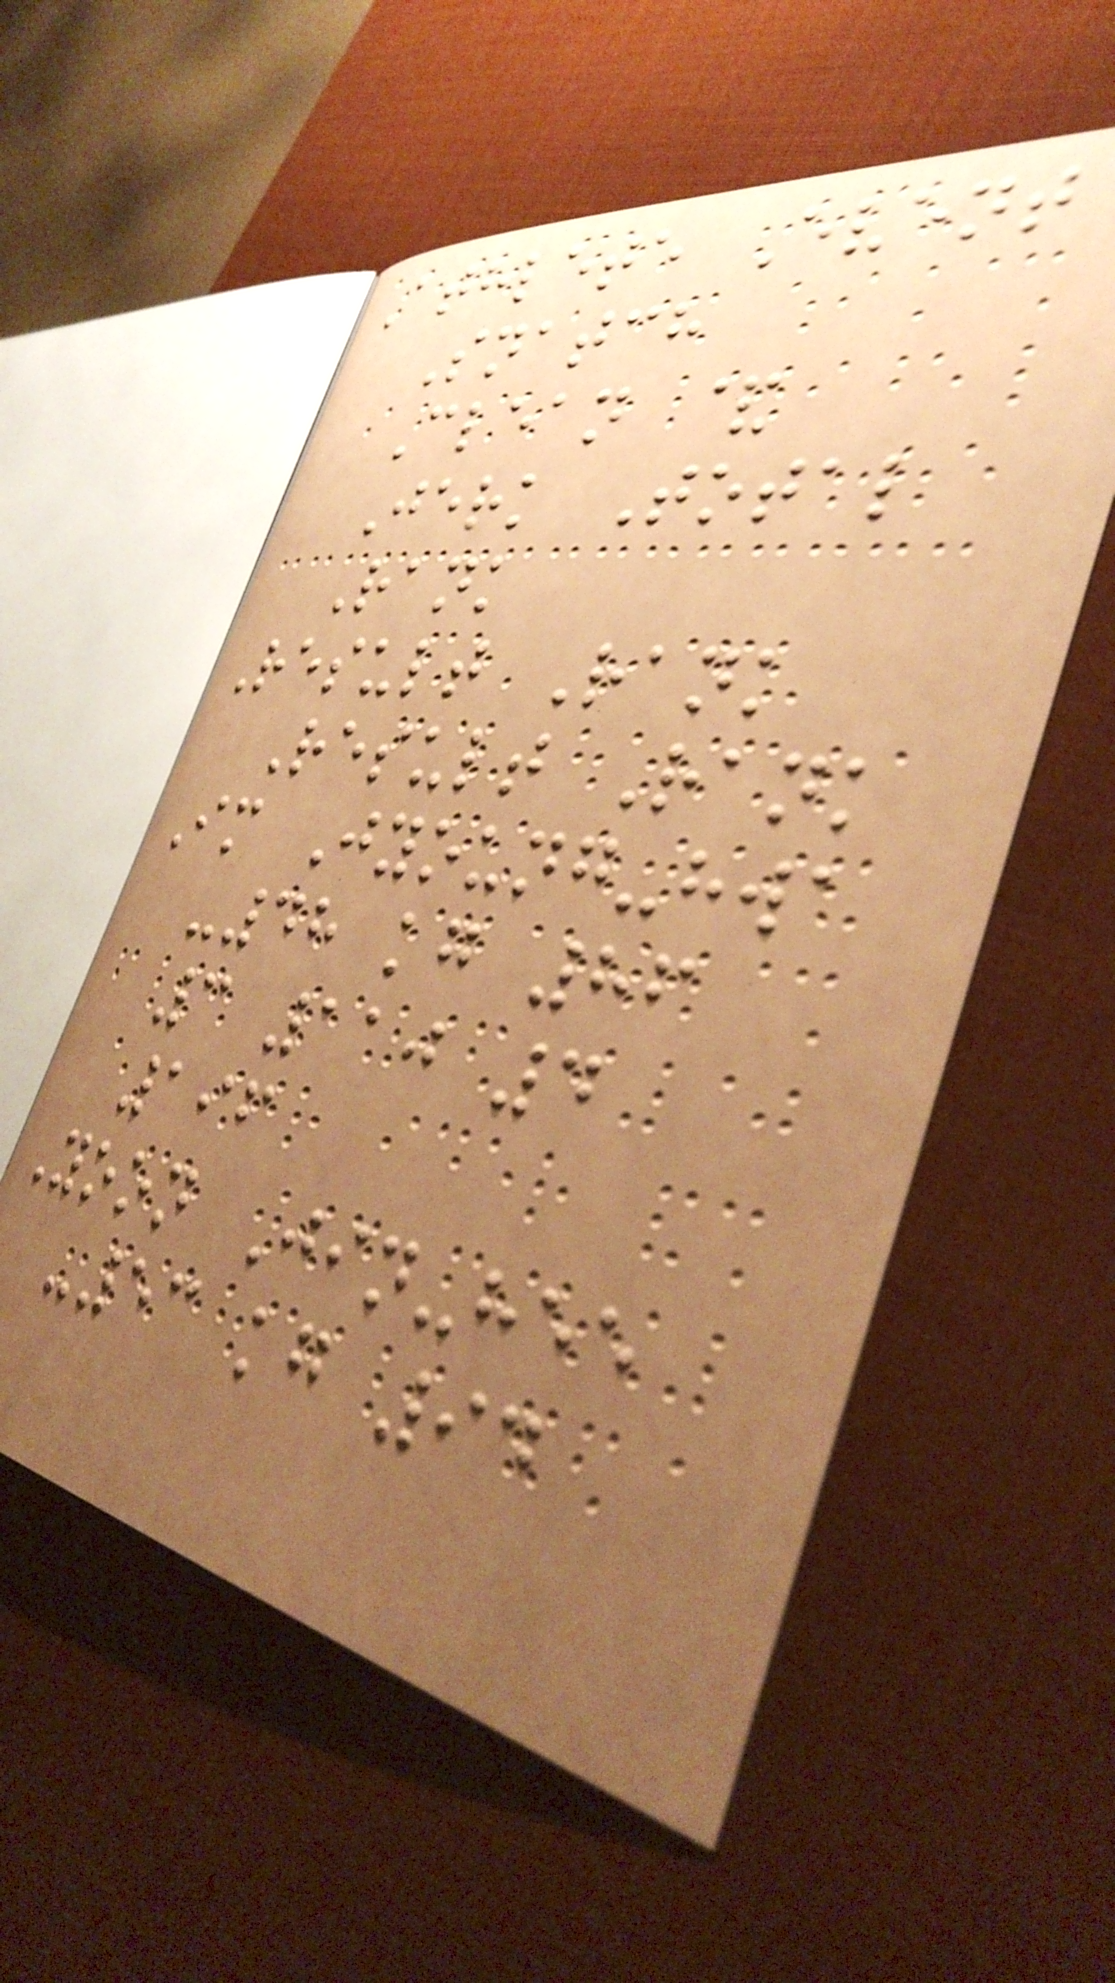Athlete Event
Snatch
Clean &
Jerk Total
Rank
Result Rank
Result Rank
Im Jyoung-hwa
-48 kg 86
3 110 4
196
Yoon Jin-hee
-53 kg 94
